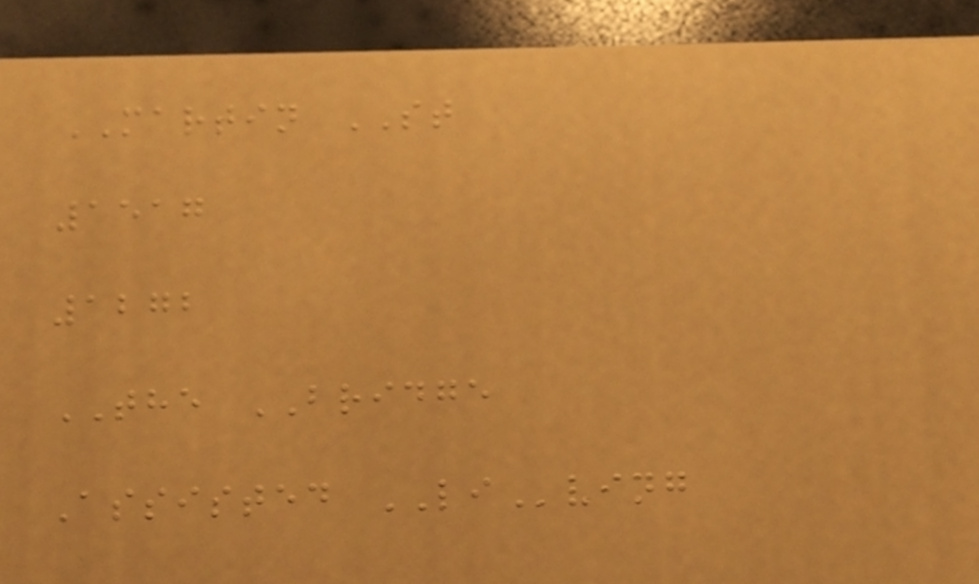MARTIN ST
1517
1272
THE BRIDGE
Assisted LIving
